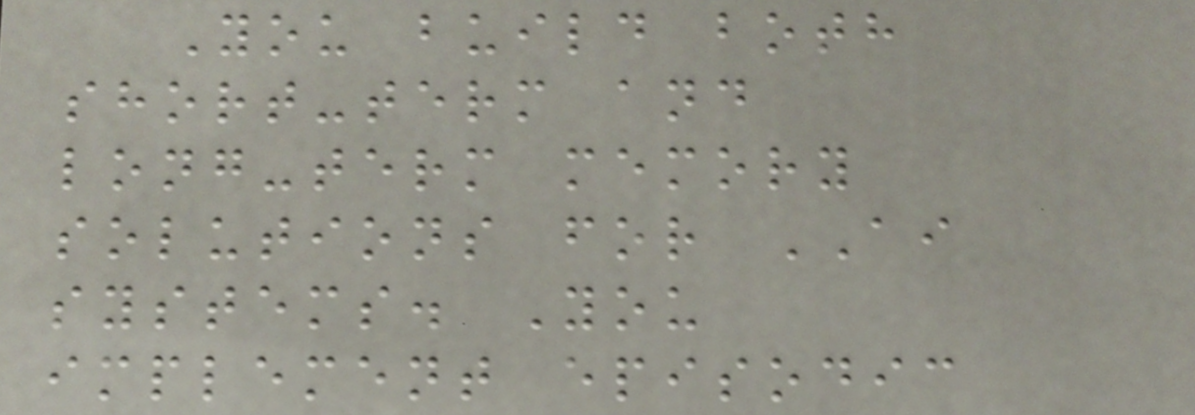You build both
short-term and
long-term memory
solutions for AI
systems. You
implement episodic
